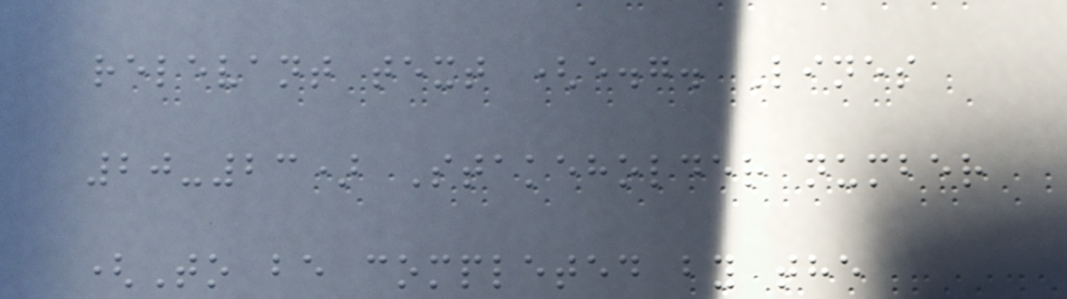relevant text (e.g. Lines
20-23) Stakeholder number
(To be completed by the
